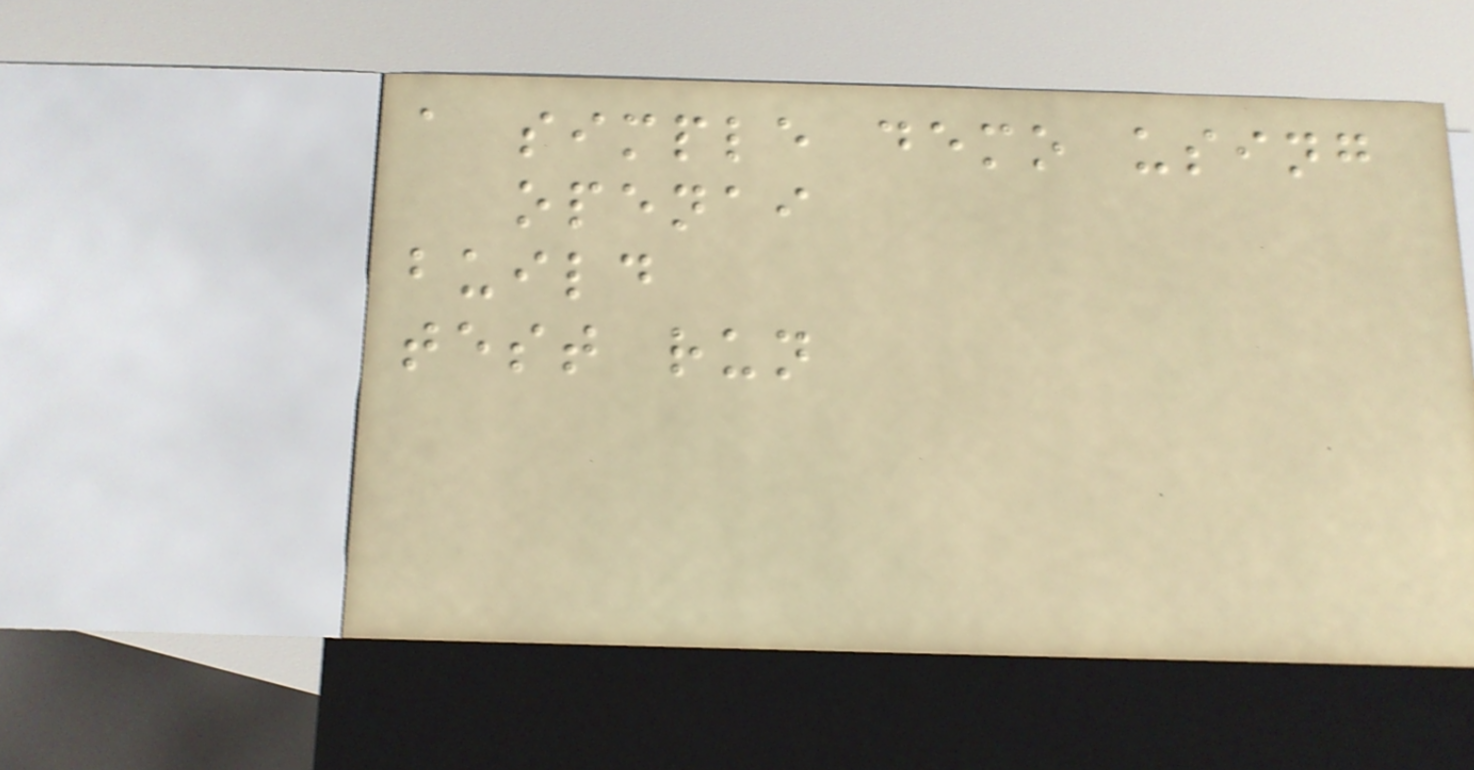a simple demo using
openai
build
test run
